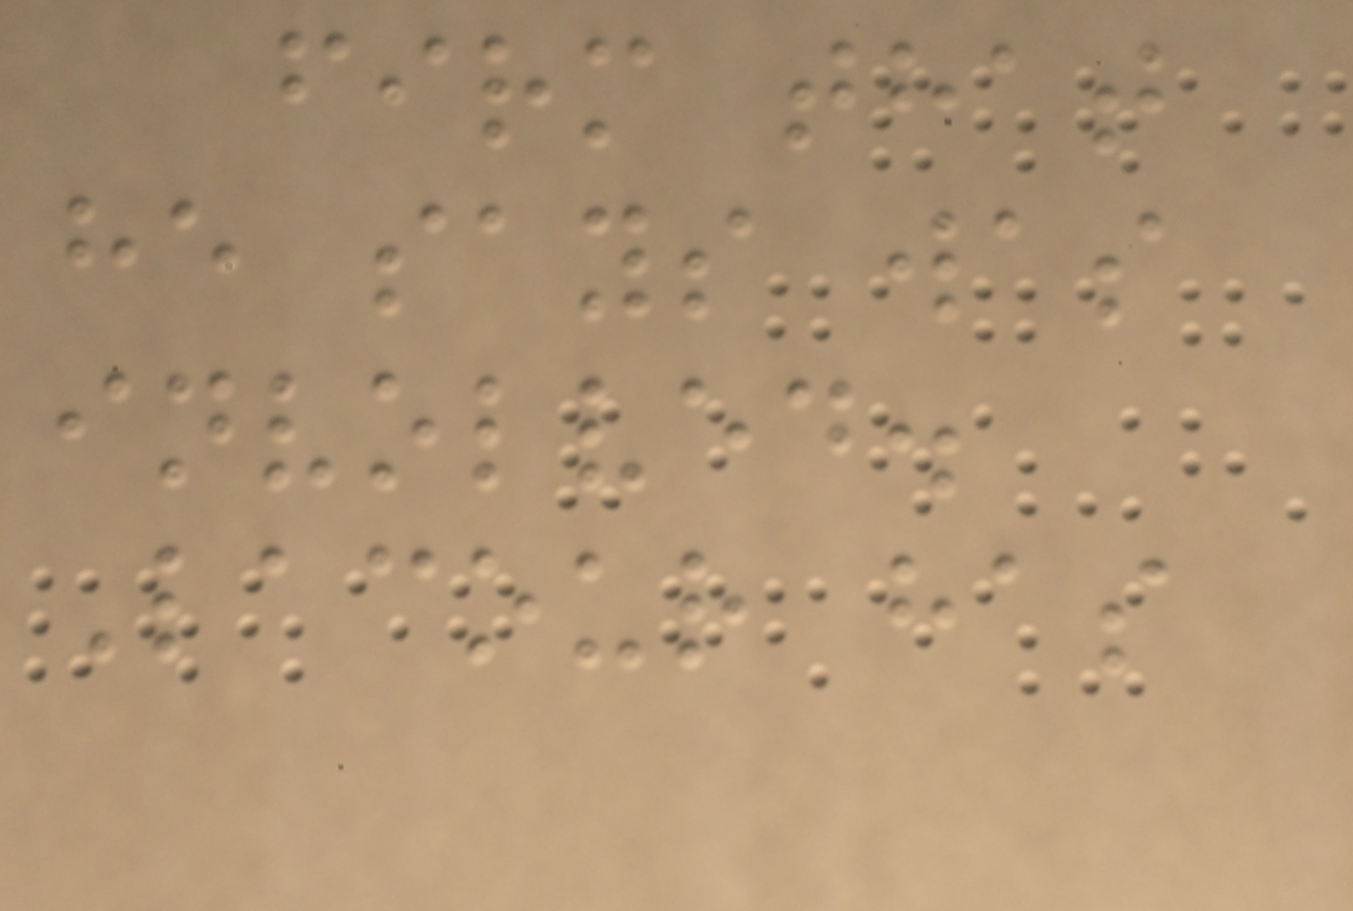firm that
he says was
involved.
Lacour has
